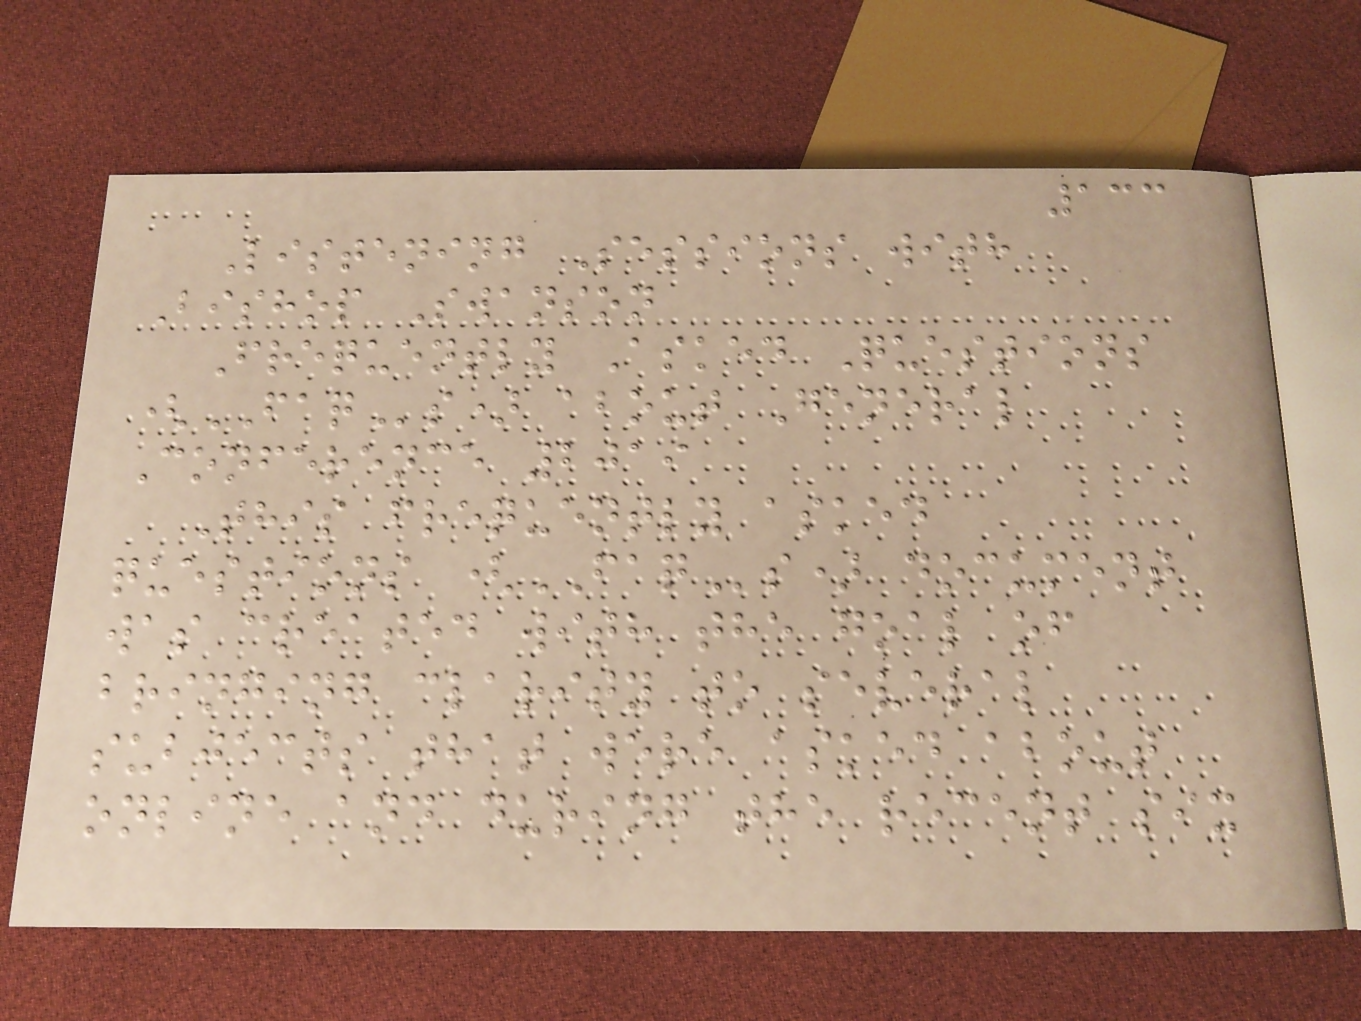133
Listening Sessions with
Bishop Swanson
Frequently Asked Questions
(FAQs) about General
Conference 2019
This frequently asked
questions (FAQs) document
was created with the goal of
bringing clarity to several
subjects that were asked about
online and during the recent six
